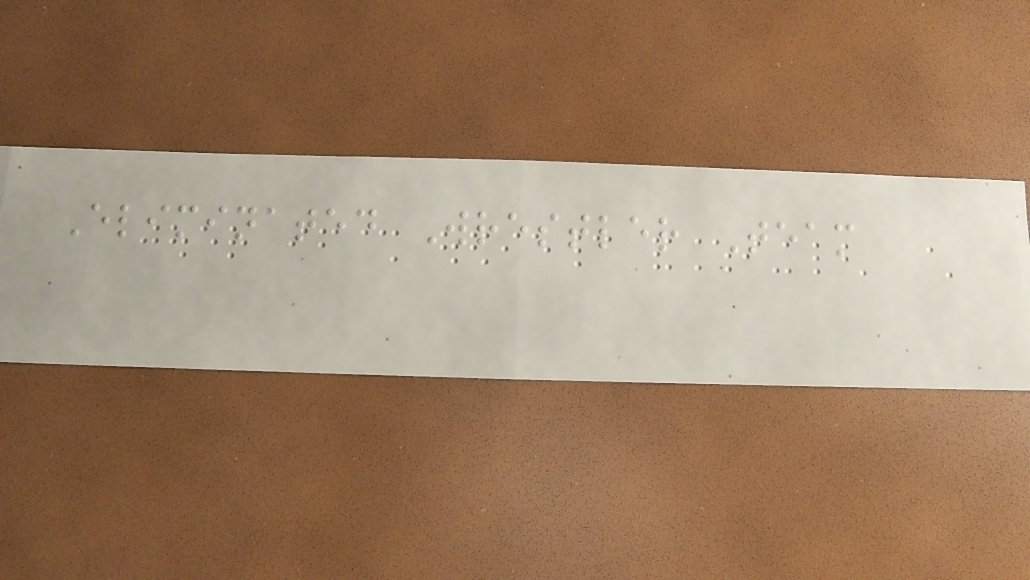Eliminated Wrestler Team
